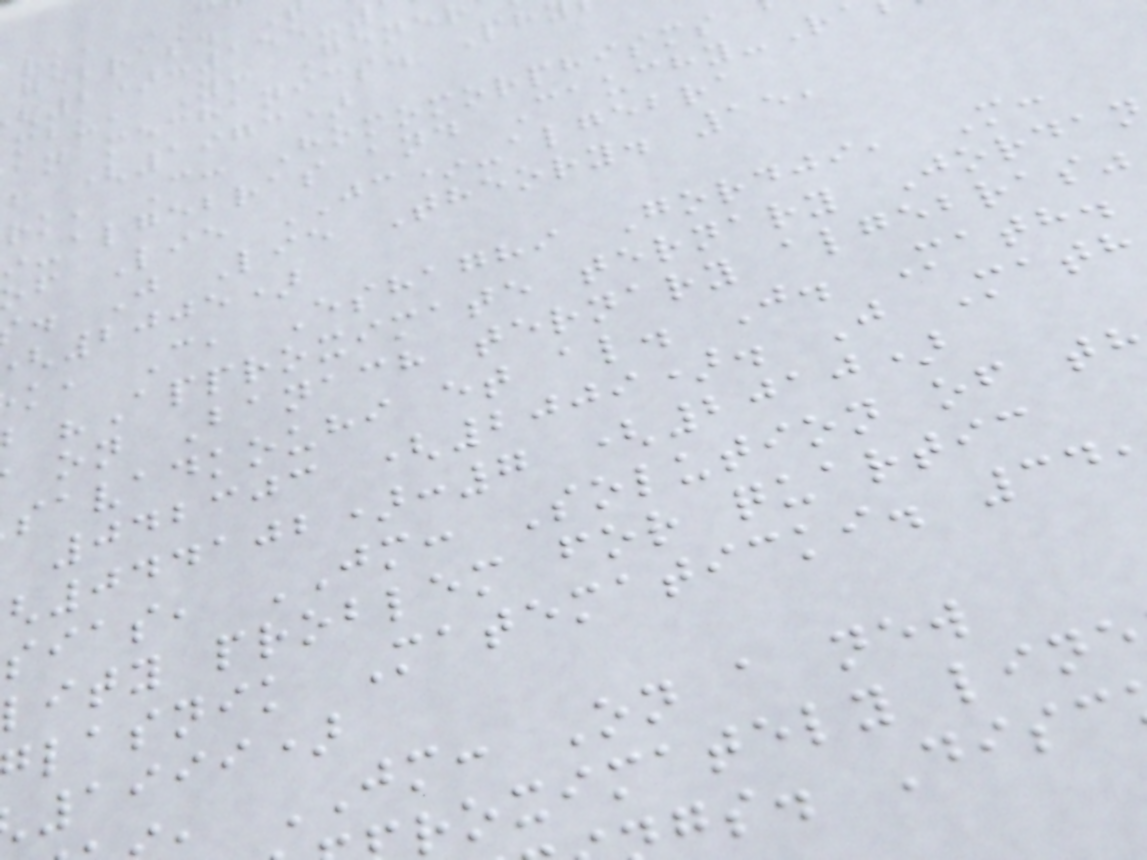mbu, Y: Gene
an mechanics. Ph
b (1973)
rk, C: Homomorphisms
-algebras and Cauchy-R
f Lie JC*-algebra
. J Lie Theory. 15,
2005)
k, C, Eshaghi Gordji, M:
"Approximate ternary Jordan
on Banach ternary algebras"
savadkouhi et al. J. Math.
042303 (2009). J Math
044102):7 (2010)
sias, JM: Solution of th
lity problem for quartic
lasnik Matematicki. 34
1999)
, JM: On a new
roximately line
gs. Disc
